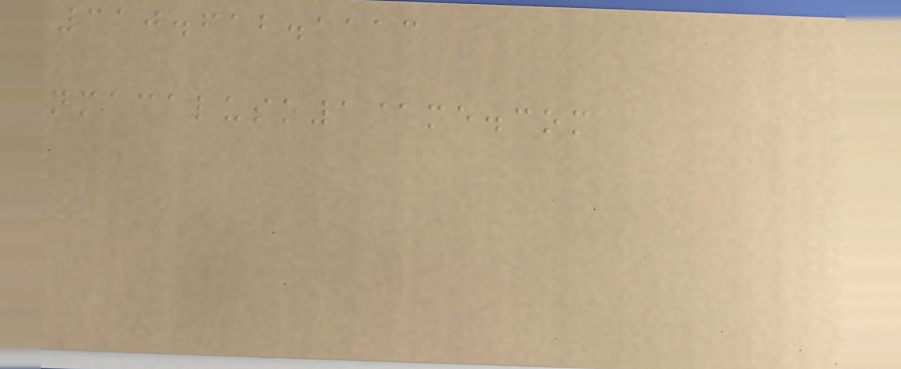310.612.1113
nmacaluso1@me.com
